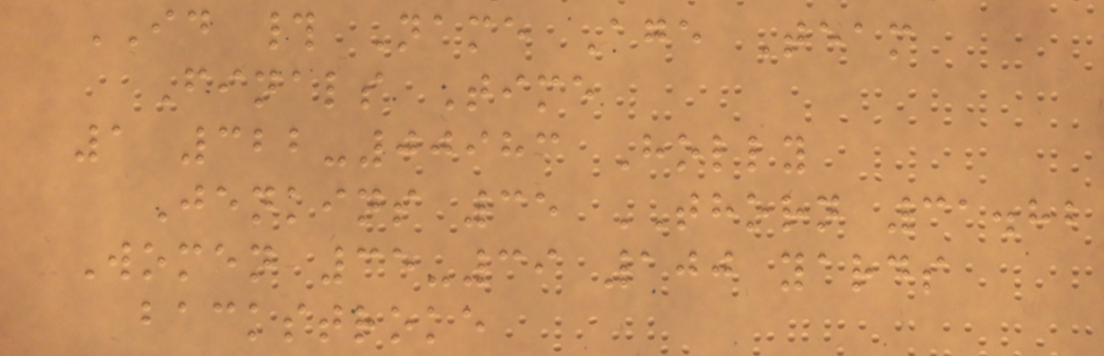ID # Name Age Team
Finals Time
1 322-00983 Holly
Jenkins 35 THORN 31.82
Women 35-39 100 yards
backstroke
